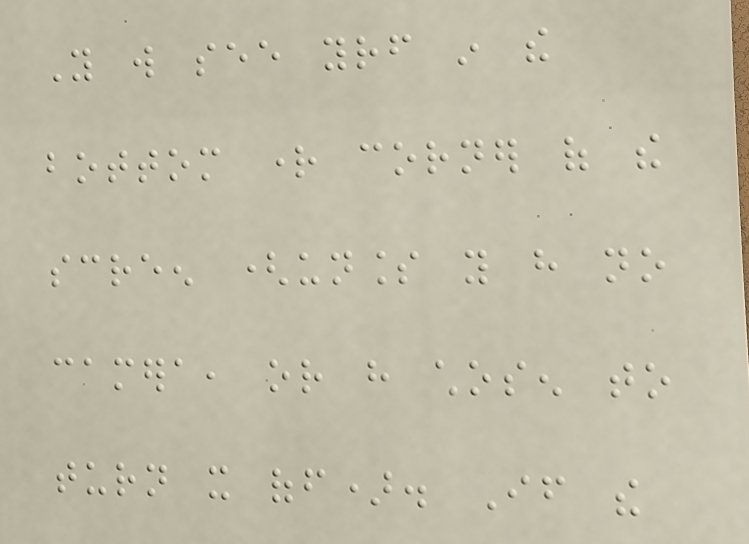You will see yourself in the
bottom right corner of the
screen (unless you have no
camera, or have chosen to
turn it off). If the
